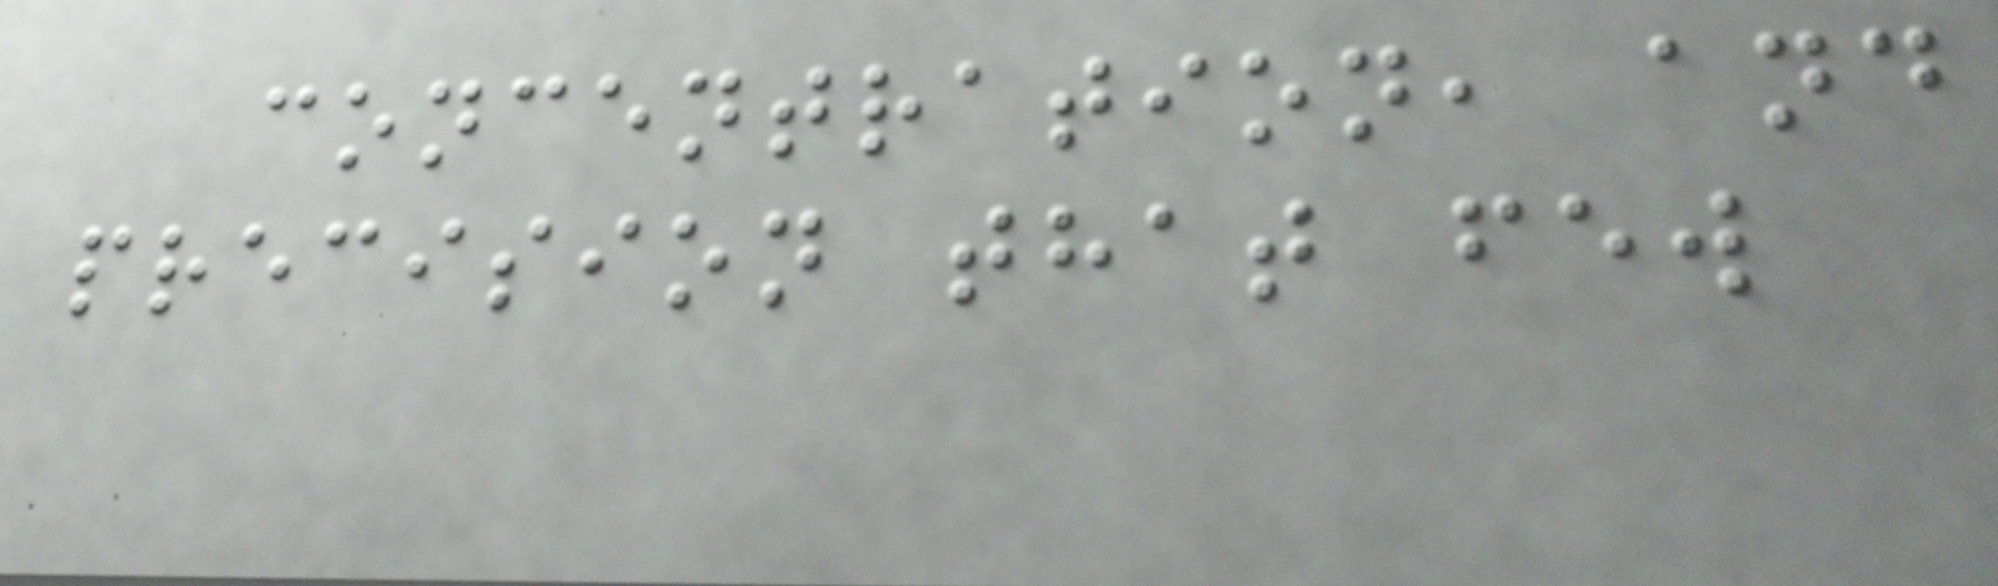concentration, and
precision that few
